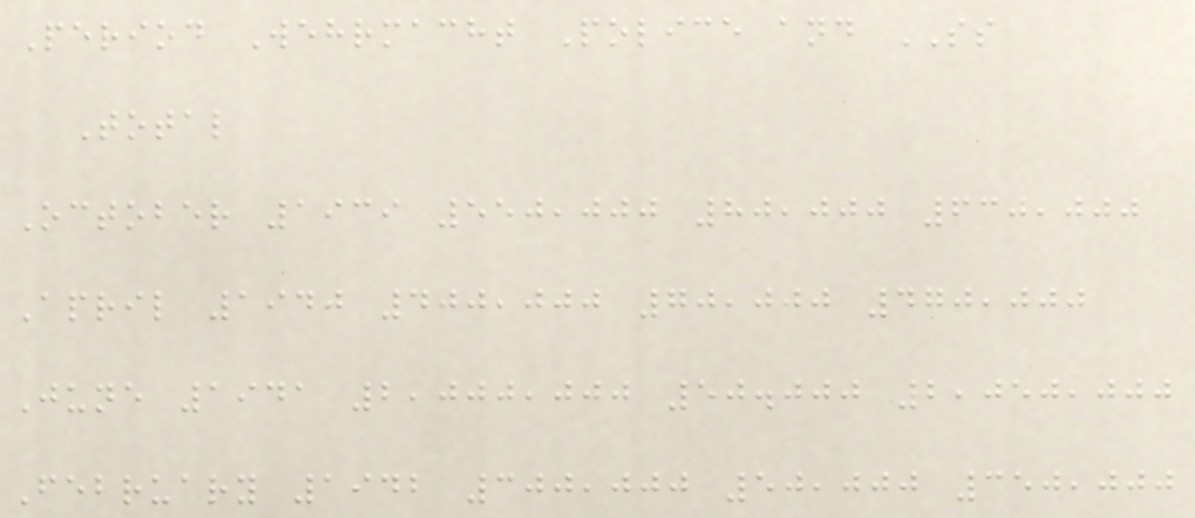Period Wehrmacht Police and SS
Total
October 1939 550,000 80,000 630,000
April 1940 400,000 70,000 470,000
June 1941 2,000,000 50.000 2,050,000
February 1942 300,000 50,000 350,000
